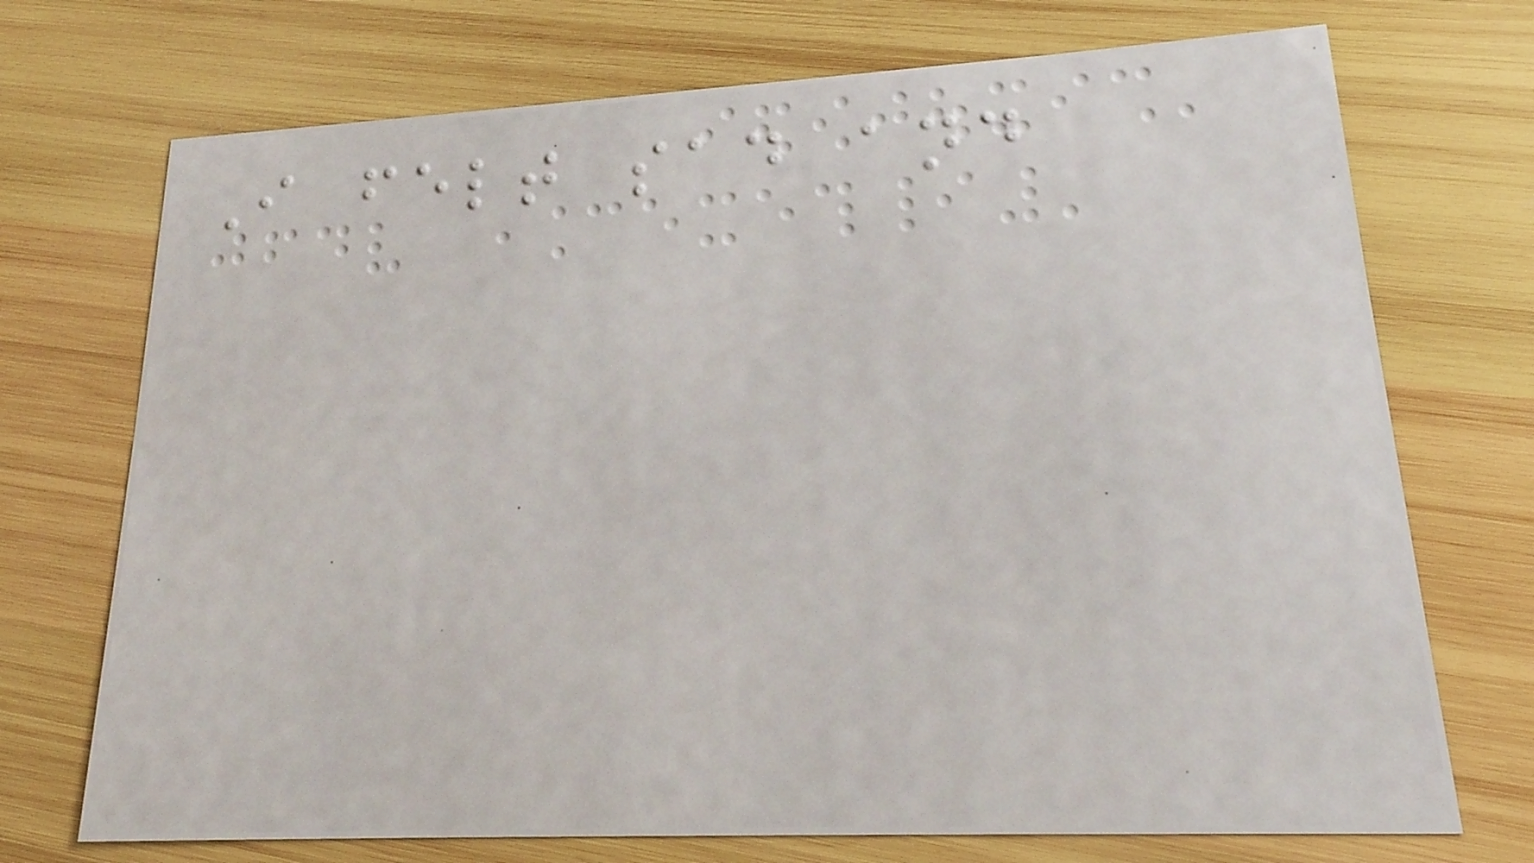I felt sad and
